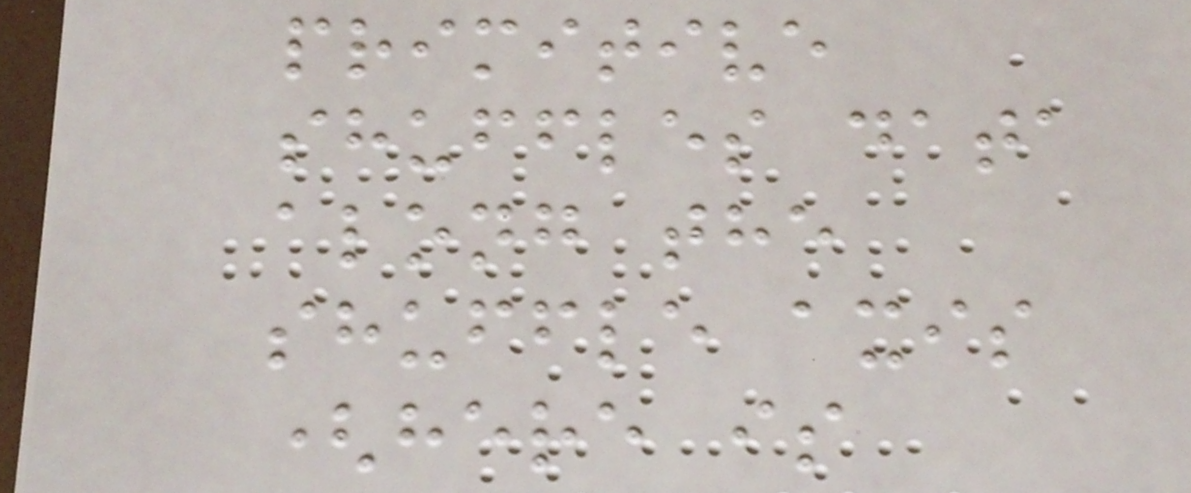primitive
shuffles data
along the
shuffle axis
(here is
